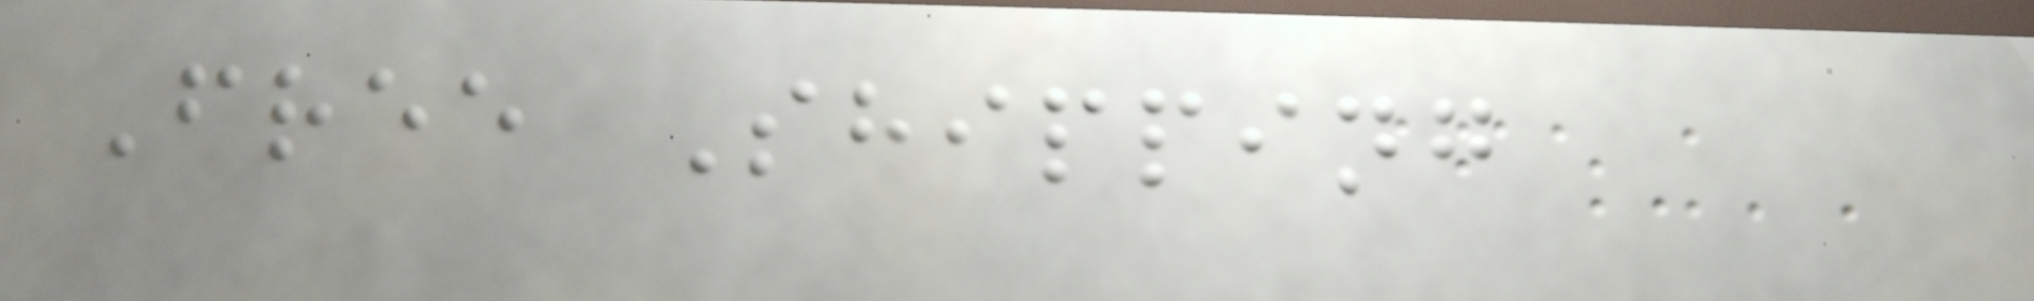Free Shipping
